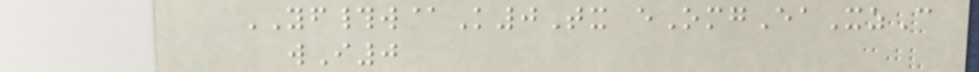YF#w@K0Tx eOmgEaXzC
wI0
